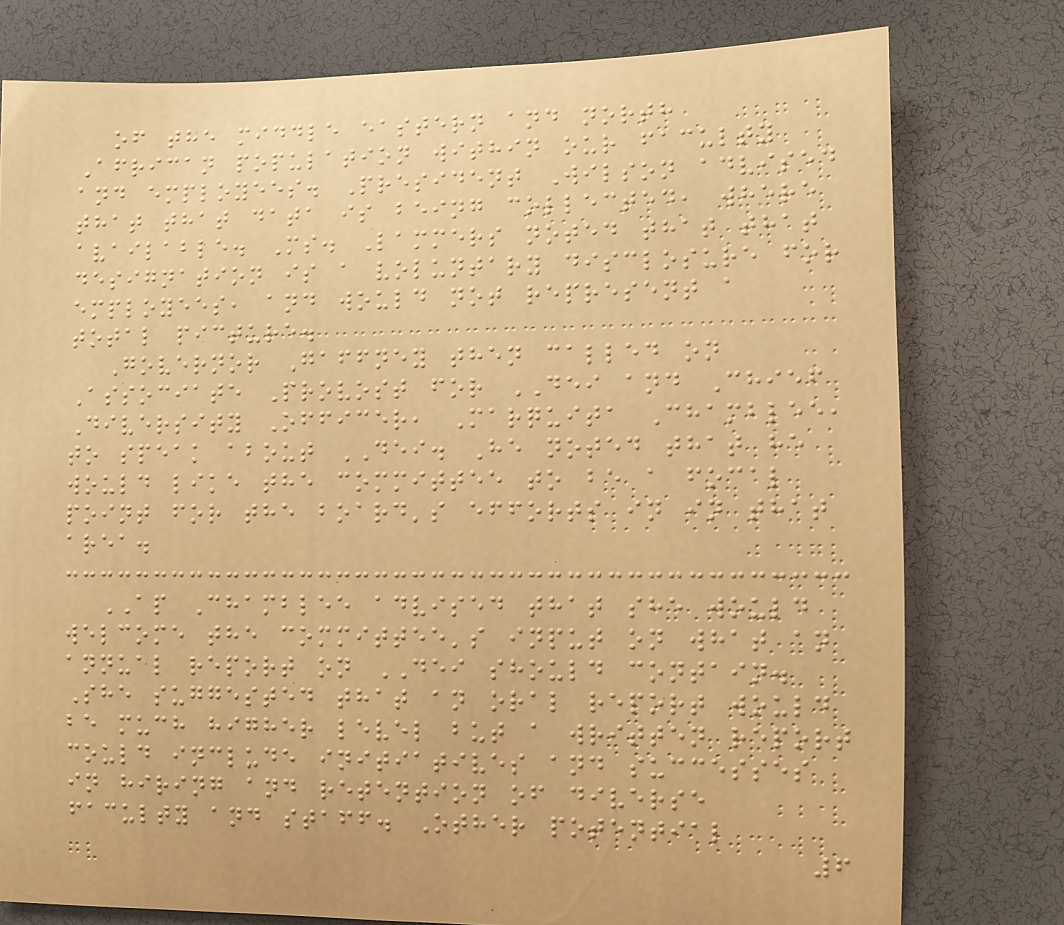of the middle eastern and north
African population within our faculty
and employees. President Wilson advised
that that data is being collected, where
available. Ms. Lammers noted that that
designation is a voluntary disclosure for
employees, and would not represent a
total picture.
Governor Gaffney then called on
Associate Provost for DEI and Chief
Diversity Officer, Marquita Chamblee,
to speak about DEI. He noted that he
would like the committee to be a focal
point for the board's efforts in in that
area.
AP Chamblee advised that she would
welcome the committee's input on what an
annual report on DEI should contain.
She suggested that an oral report would
be much higher level but a written report
could include initiatives and successes
in hiring and retention of diverse
faculty and staff. Other potential
6
